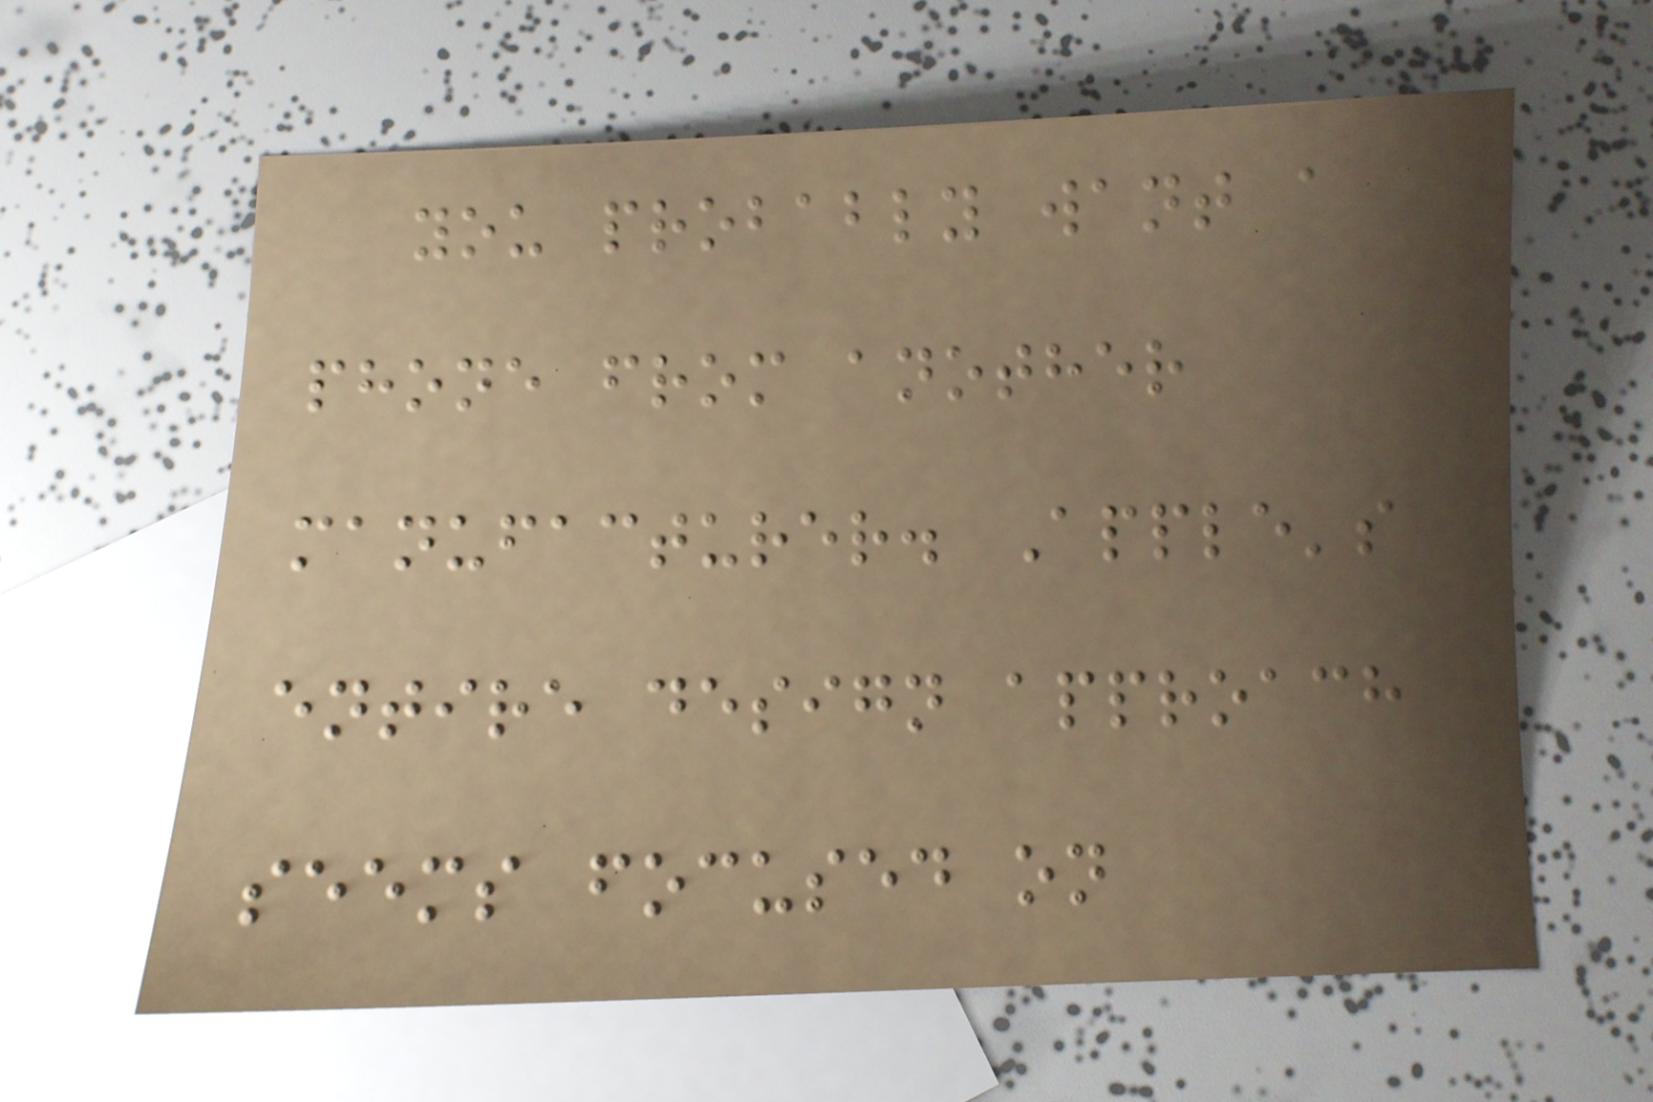you probably want a
phone from another
manufacturer. Apple's
entire design approach
seems focused on
